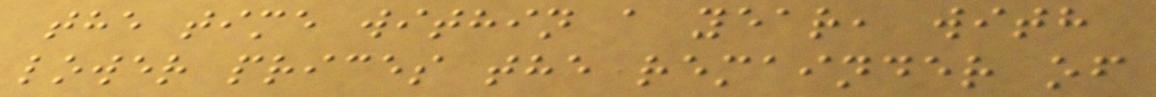the time within a year, with
lower prices the remainder of
